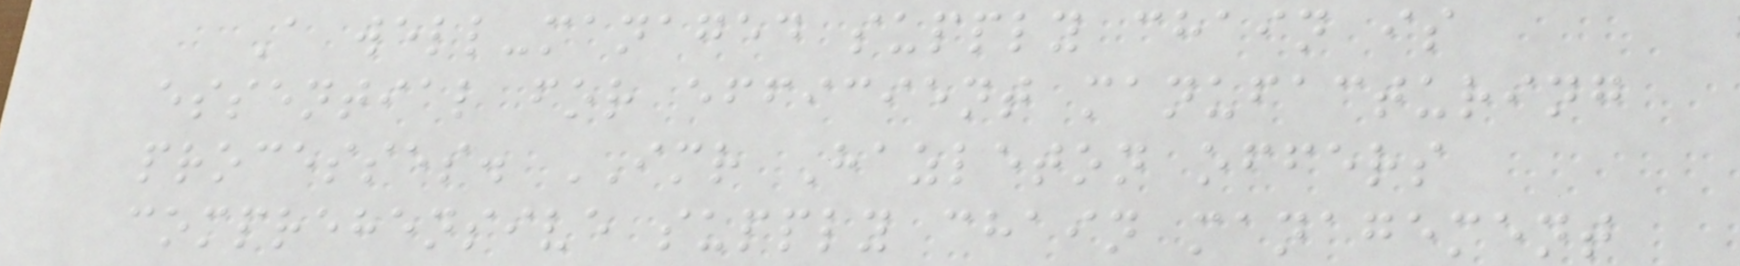A well-managed supply chain is
essential for efficient manufacturing
processes. IMR Hazleton offers
comprehensive supply chain management
